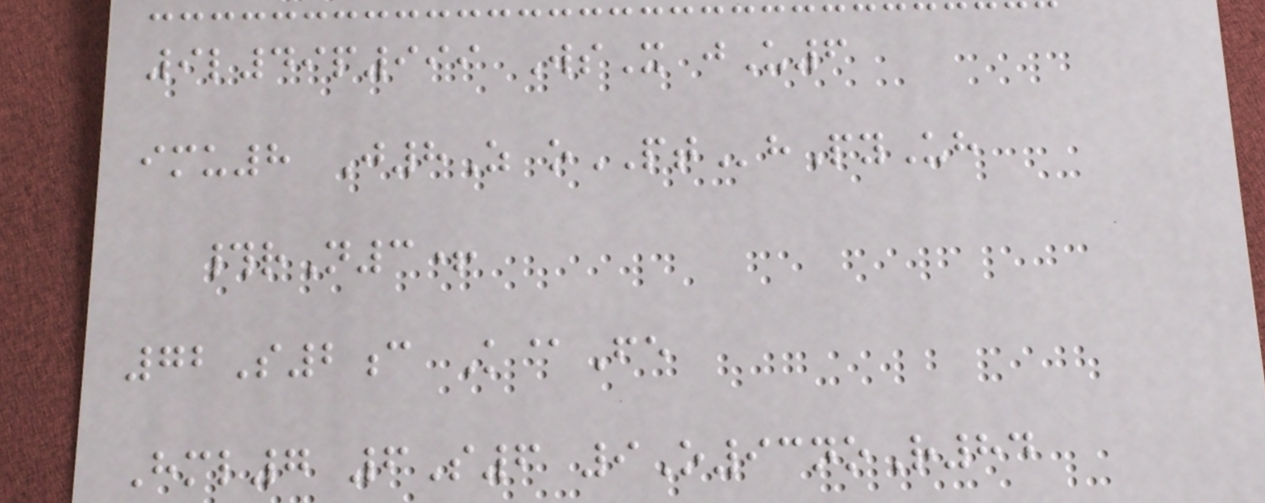9l49p999 WsX jU6
imu8 J8Z oPThPyUh
#rN3+
72S2c K@Fe
Hml7 6S6 9O93noR84
